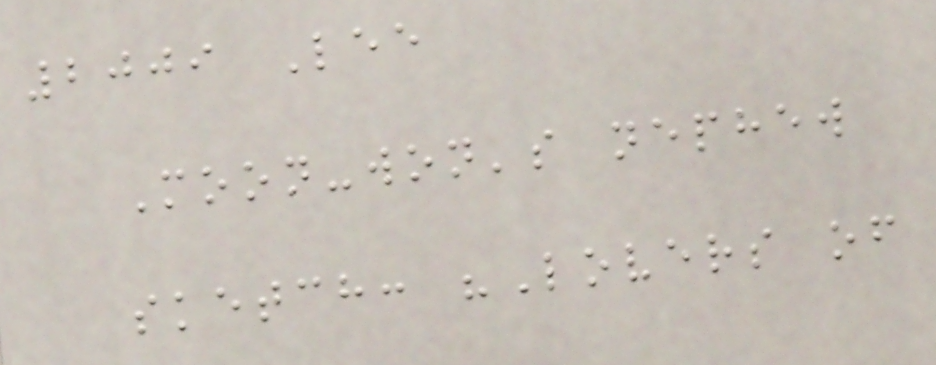2009 Lee
Moon-won's nephew
sketch: "Lovers of
